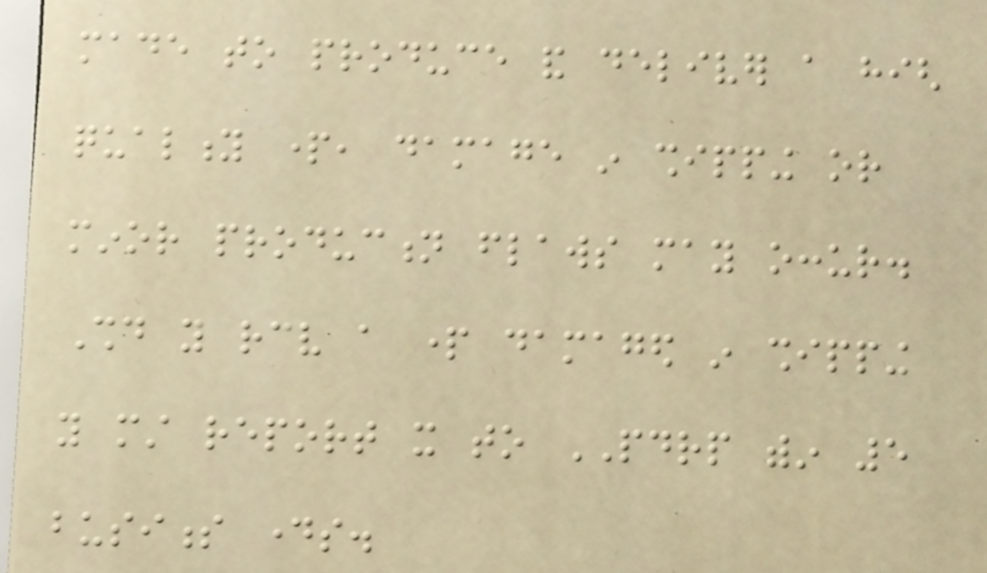made to produce and deliver a high
quality part, damage in shipping or
minor production flaws may occur.
Should you receive a part damaged in shipping
you must report it to PDRP within 5
business days.
